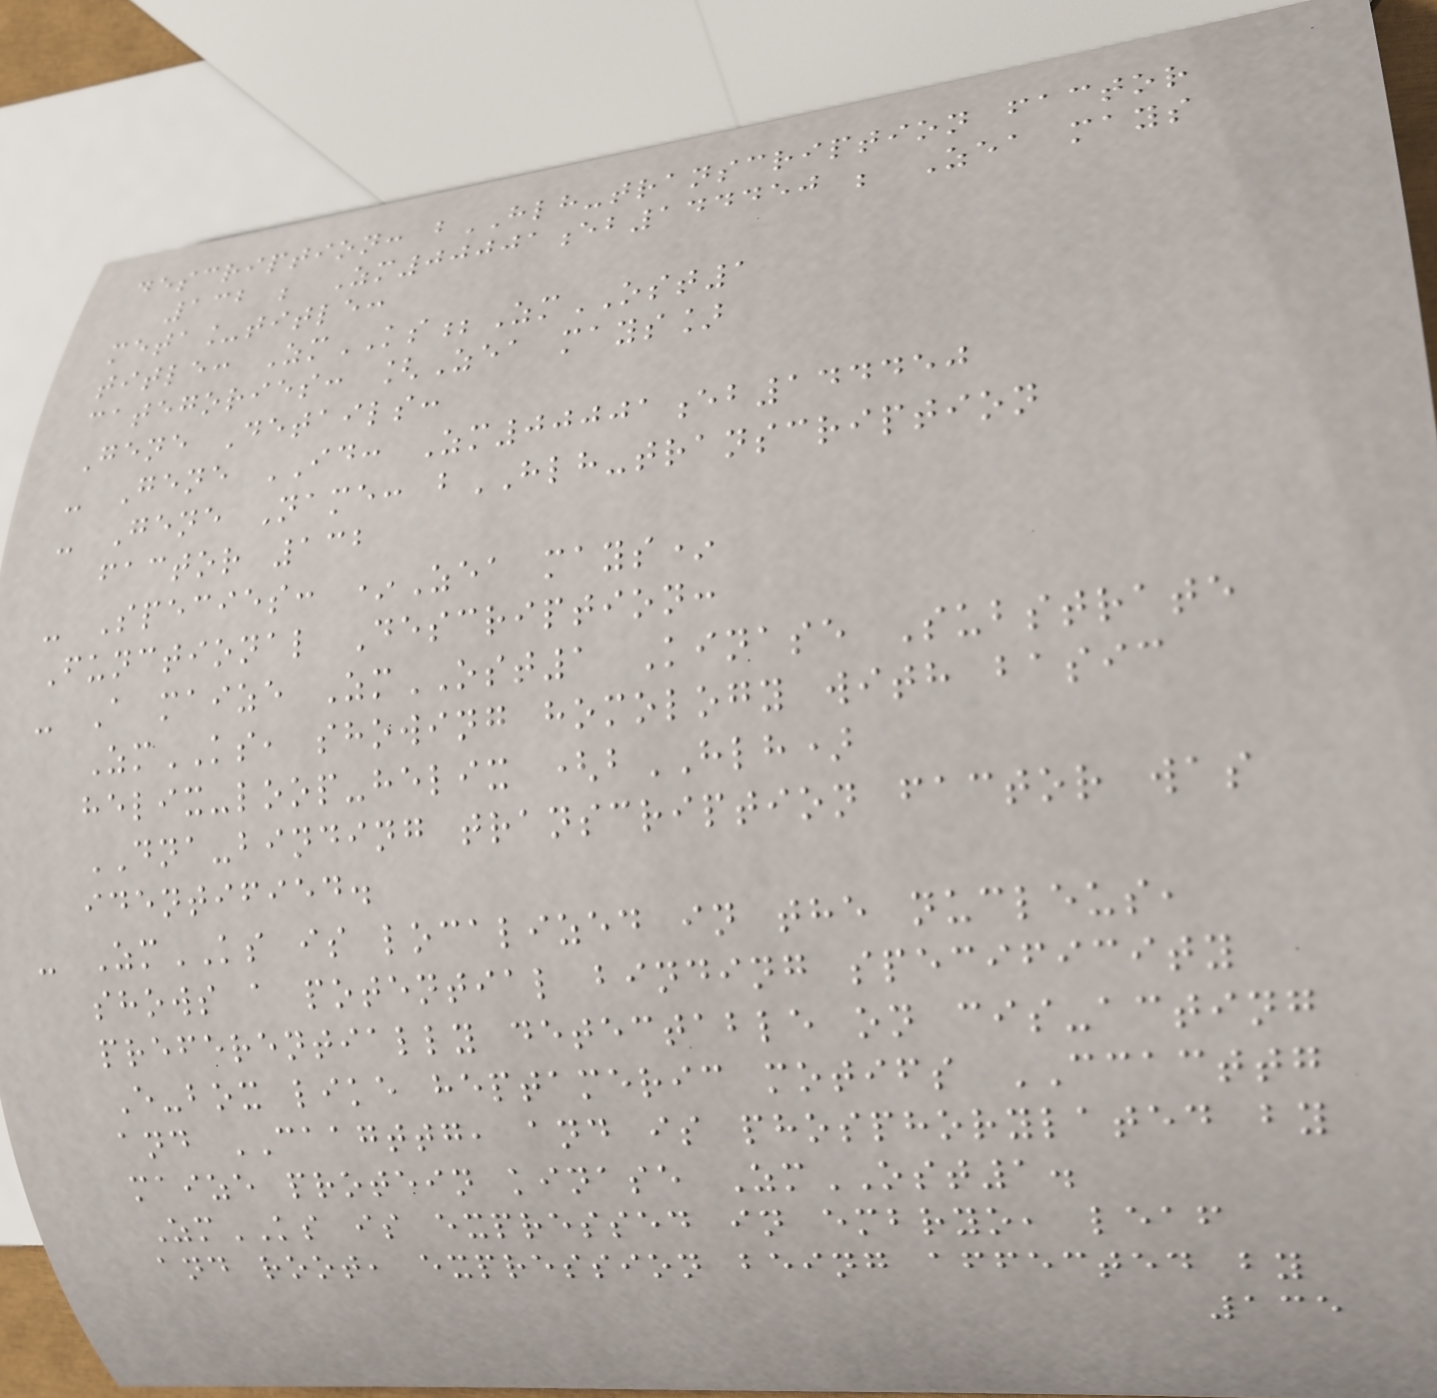description: bHLH-transcription factor
132 ; Zm00001eb144450 ; Zea mays
meta_title:
title: ZmKS;ZmOST1
categories: [Zea mays]
Gene Details:
- Gene ID: Zm00001eb144450
- Gene Name: bHLH-transcription
factor 132
- Species: *Zea mays*
Functional Description:
- A maize ZmOST1 Kinase Substrate
ZmKS, showing homology with basic
helix-loop-helix (bHLH)
DNA-binding transcription factor was
identified.
- ZmKS is localized in the nucleus,
shows a potential binding specificity
preferentially detectable on cis-acting
E-box like heptameric motifs CCACTTG
and CAAGTTG, and is phosphorylated by
maize protein kinase ZmOST1.
ZmKS is expressed in embryo, leaf
and root, expression being affected by
135
